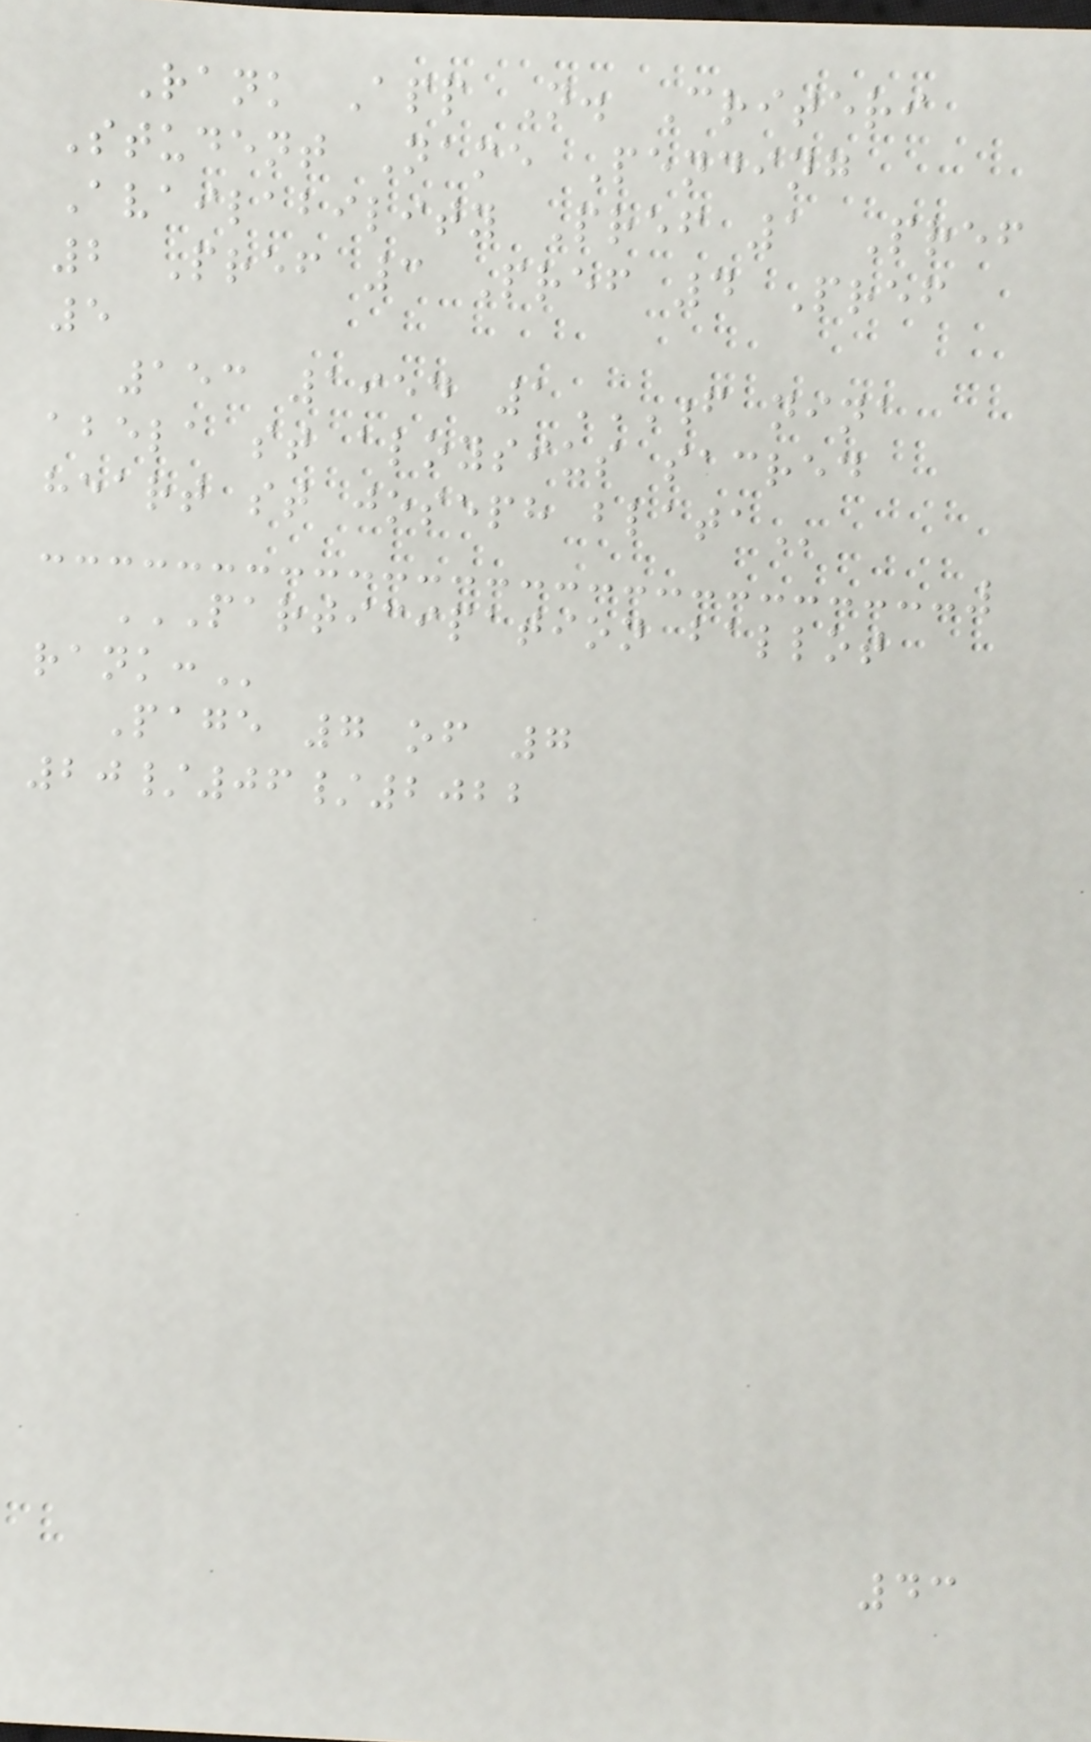Rank App N. Criteri
Student Name Pending
Availability Pref 1 Pref
2 Pref 3 Pref 4 Pref
5
153 1954 1F NINA
ABELA ST ALOYSIUS SACRED
HEART ST JOSEPH BLATA
PARTICIPATION BALLOT
RANK:
Page 7 of 7
20/06/2022
43
